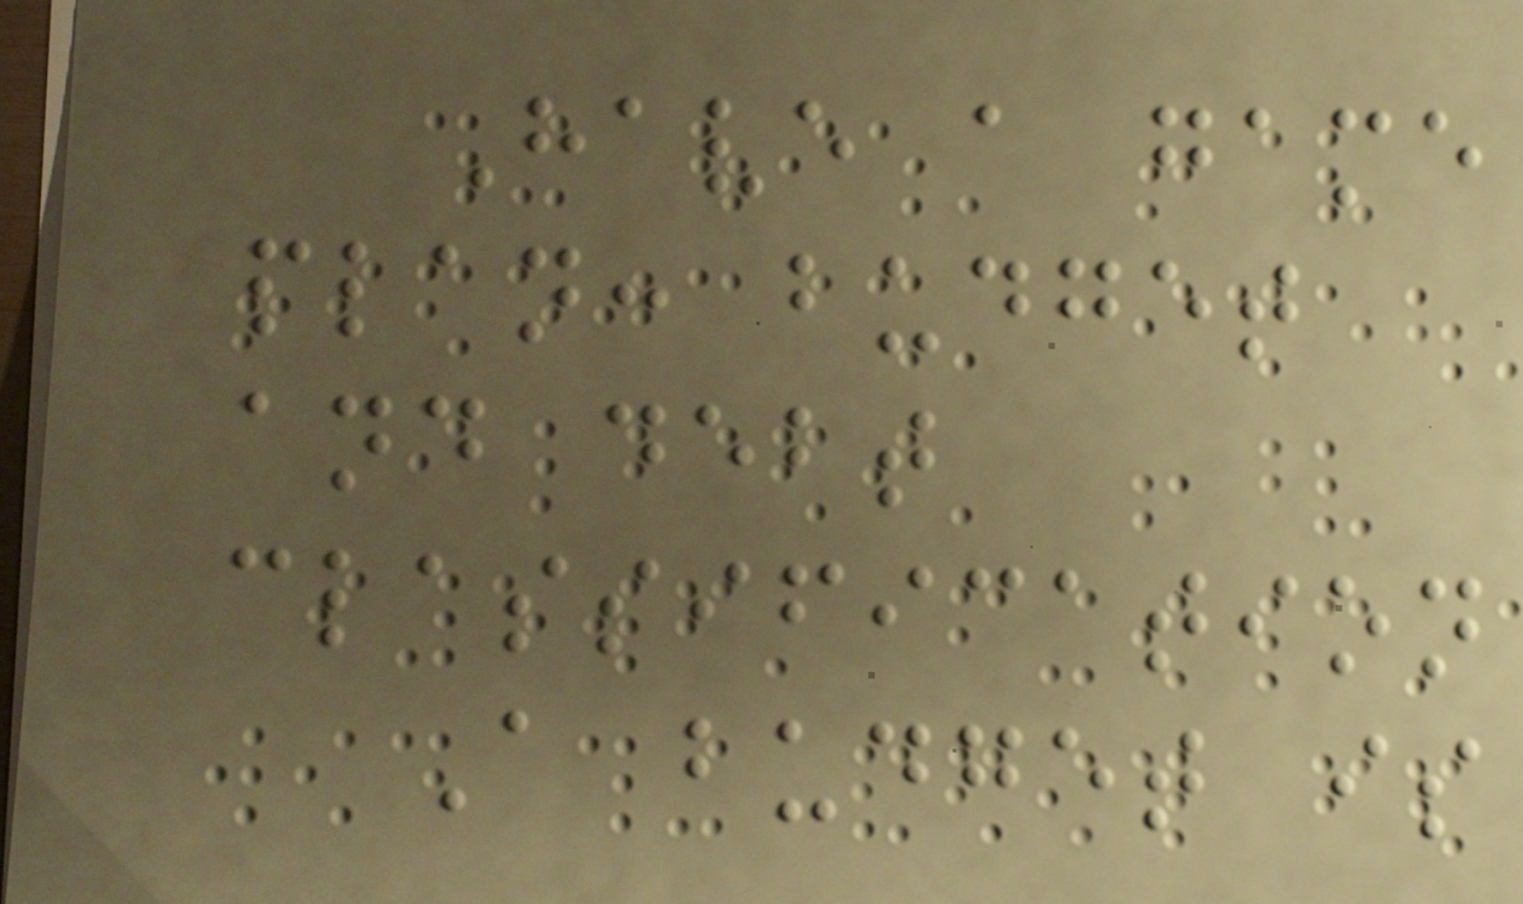Have a game
plan: budget
and debt
classification
A budget is
